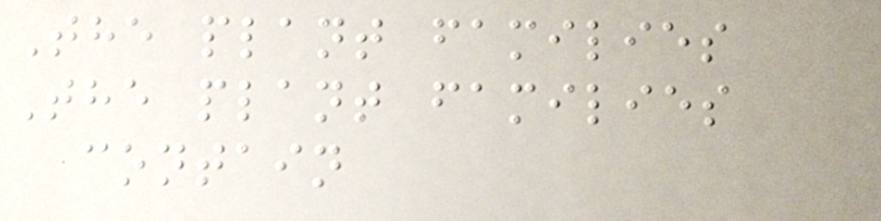The plant families
The plant families
contain
